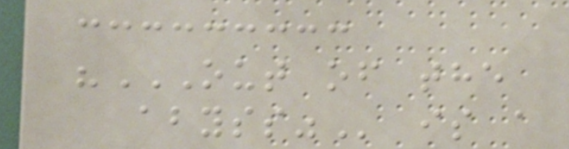"OUT OF THE
ABYSS" is a
